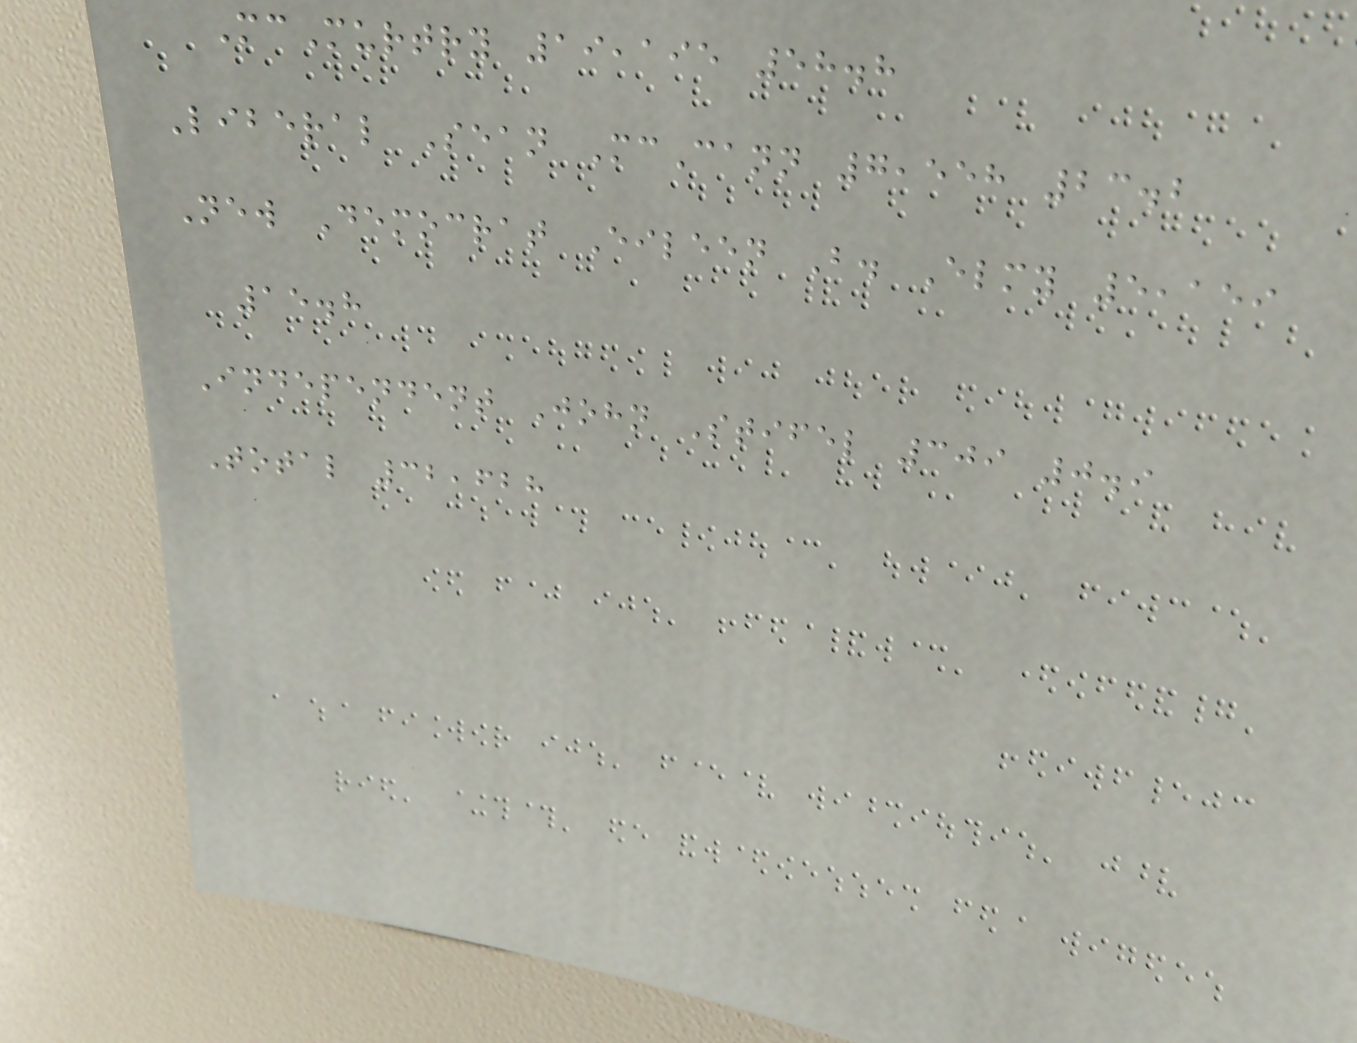McMurtry 19,195 58.8
Liberal Sean McCann 7,558 23.2
New Democrat Eileen B. Elmy 5,159
15.8
Independent John Stifel 309 0.9
Total 32,628
